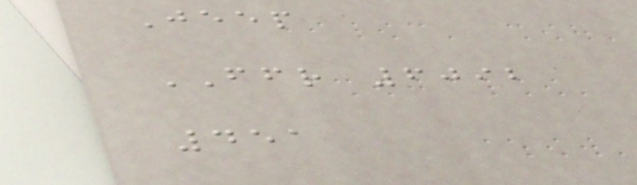Jeep
FFR 6092
451
